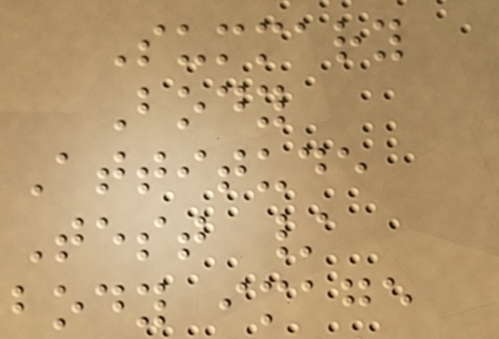Summary
Body
Attitude
Test /
body image
